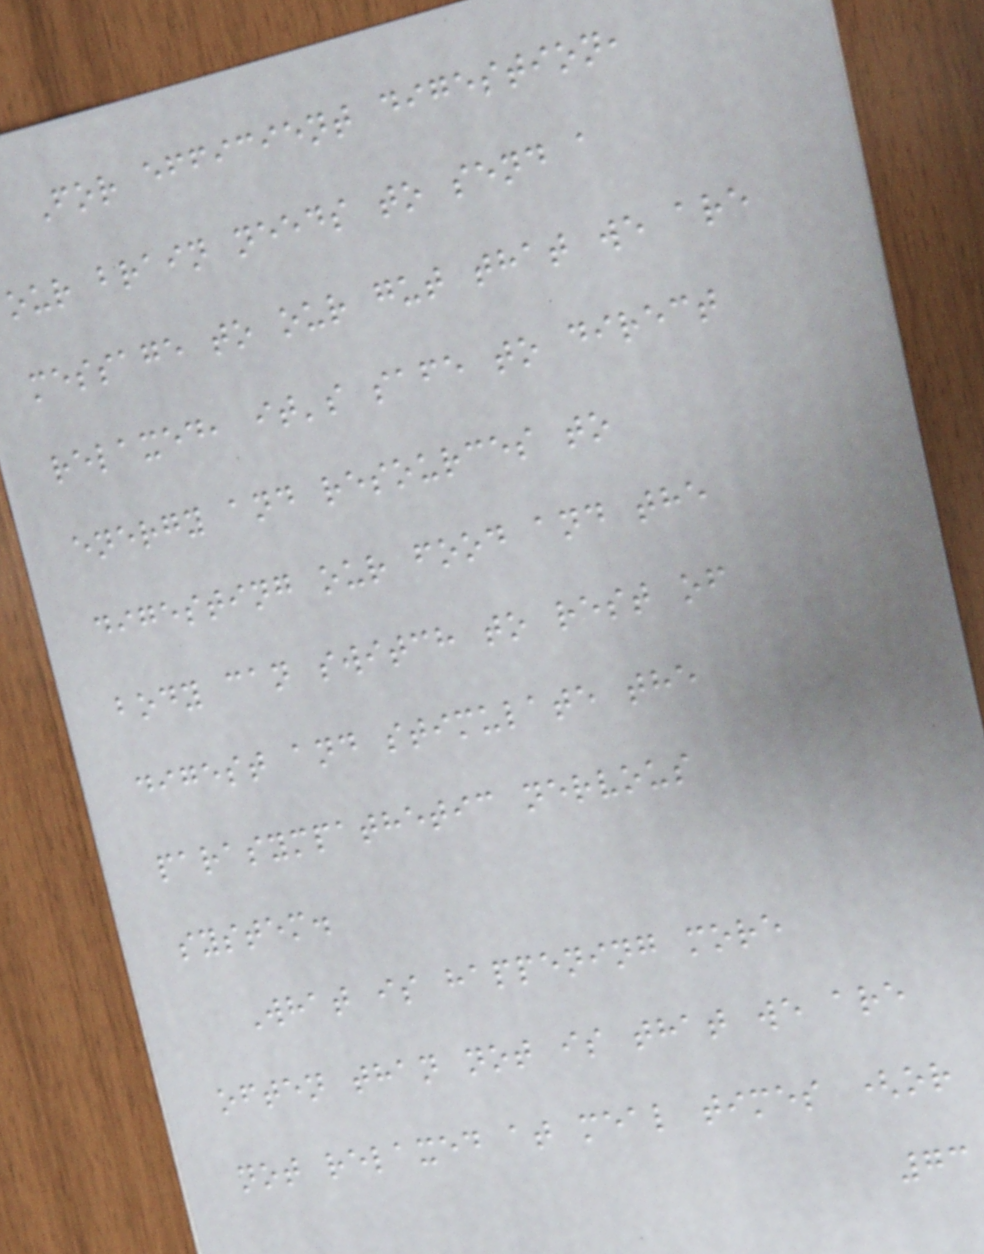For efficient digestion,
our brain needs to send a
message to our gut that we are
relaxed, it's safe to direct
energy and resources to
digesting our food and the
body can switch to rest of
digest and stimulate the
parasympathetic nervous
system.
What is happening more
often than not is that we are
not relaxed at meal times (or
73
